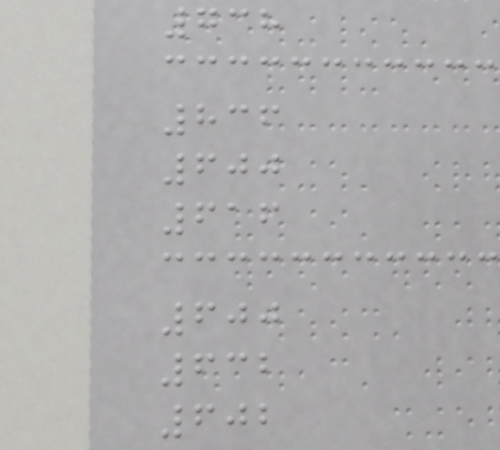738
836
600
616
600
632
602
